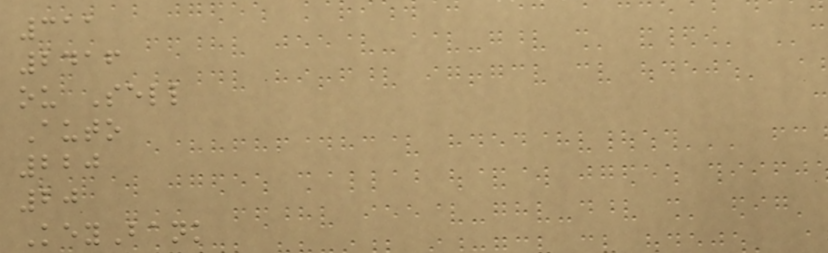311
2416
ou Sell
Auto
220
20
KeyBank
